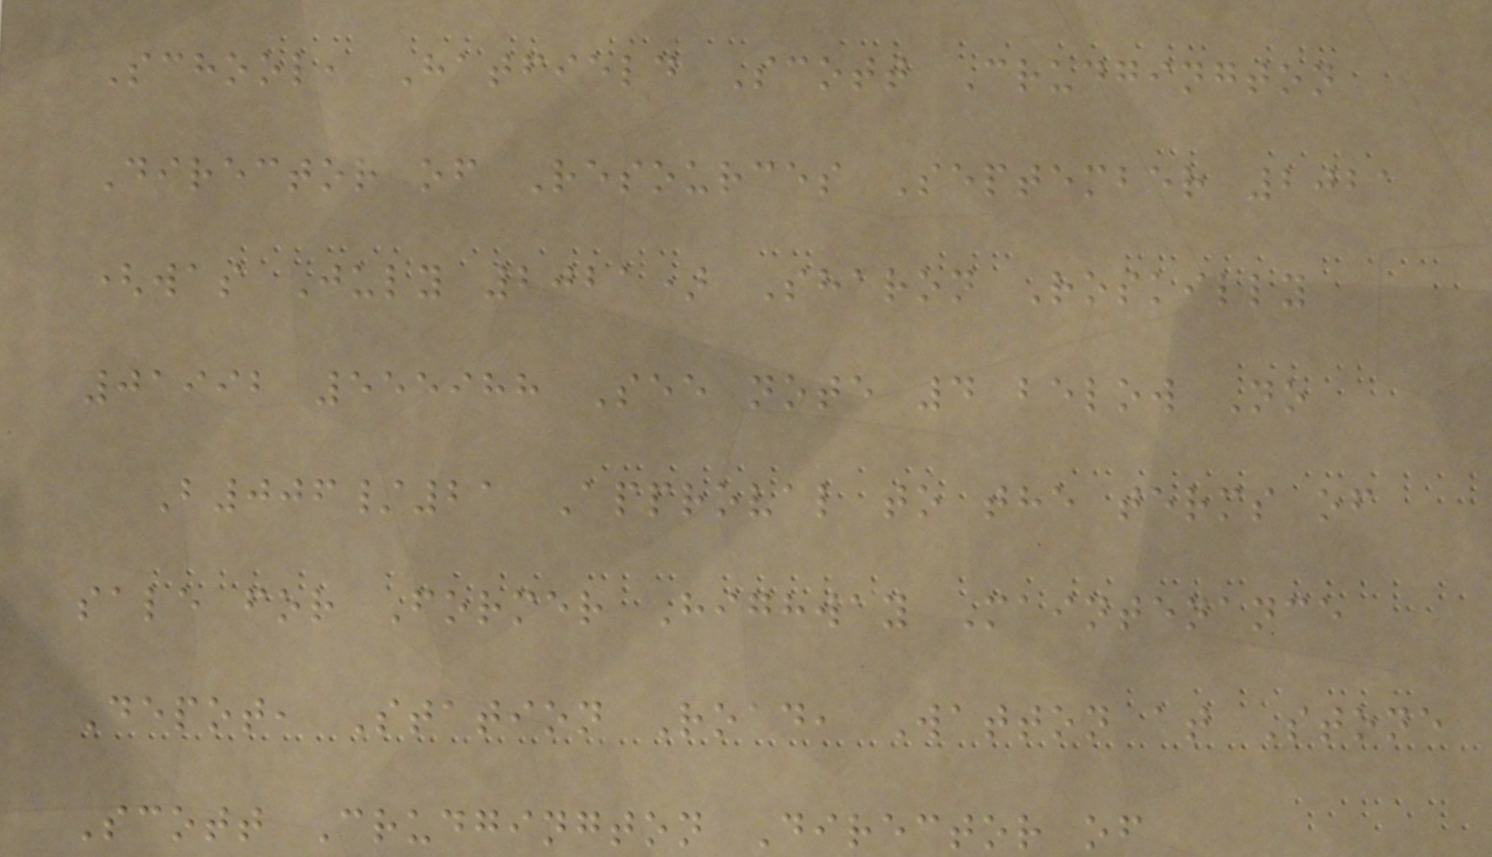School, Hatfield Scott Crudgington
Director of Resources September 2021
(was July 2021) Sharon Roskilly
01992 555988 See note 4 below No
B006/21 Approval to the terms of
sale for Former Highway Maintenance
Depot, Station Road, Watton at Stone
Scott Crudgington Director of
